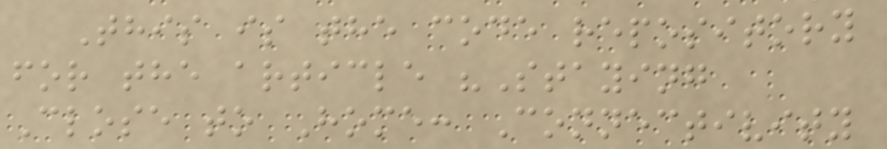This is the code repository
for the article "Staying
Close to Home: Connectivity
